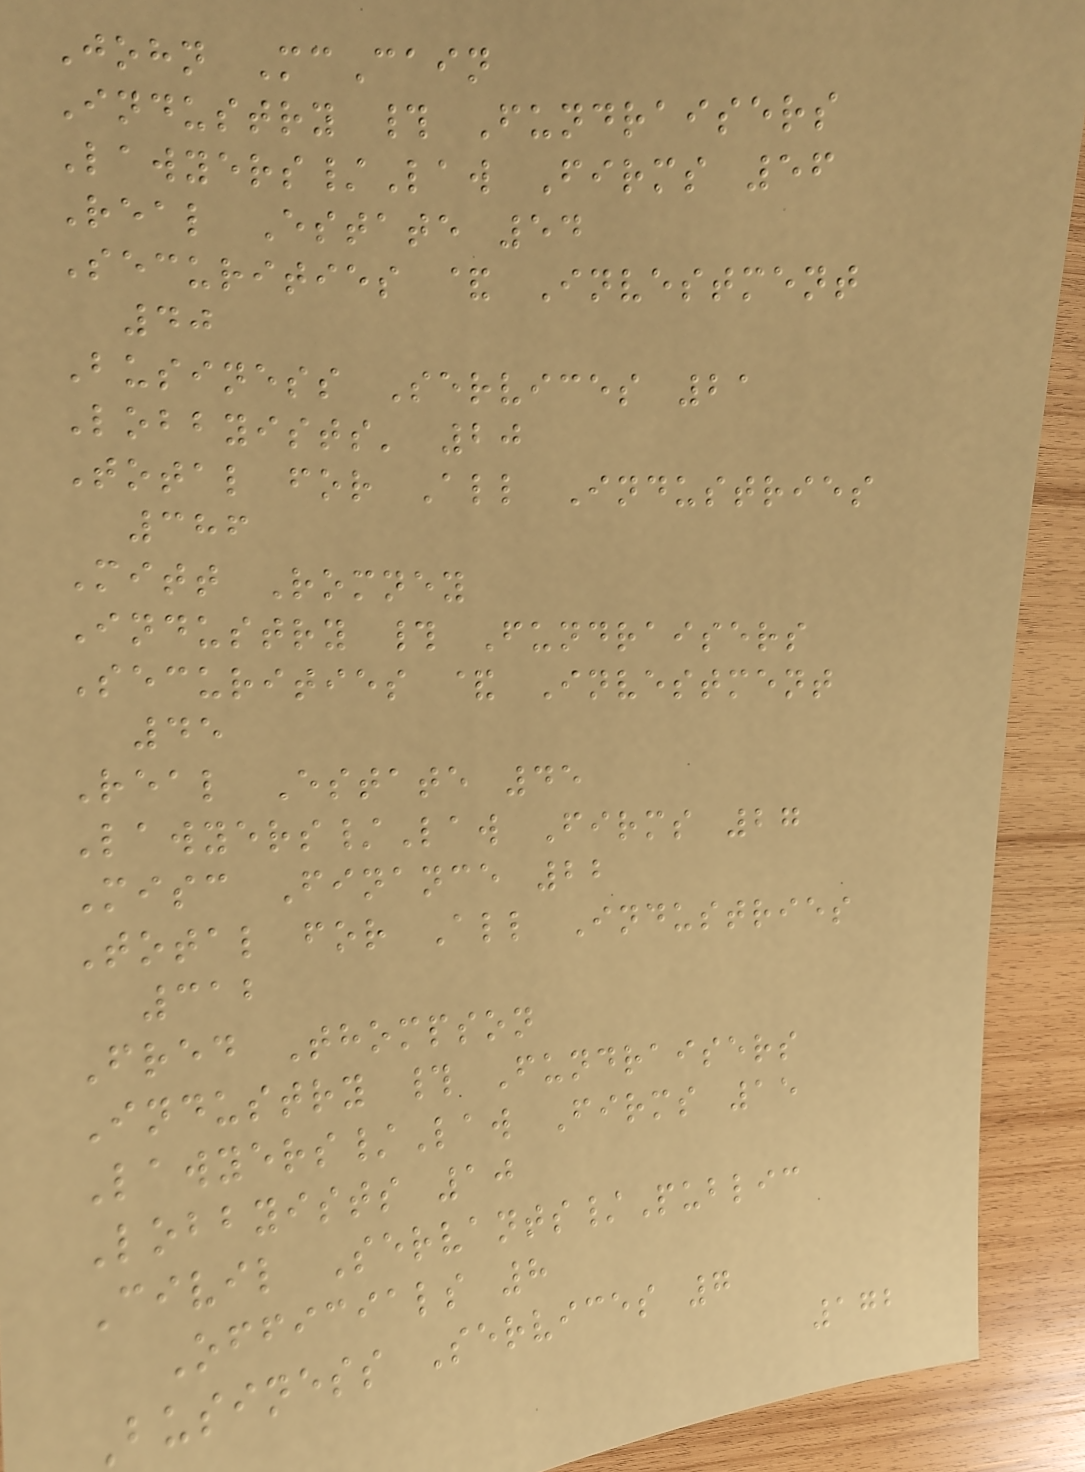John McCain
Industry # Fundraisers
Lawyers/Law Firms 56
Real Estate 54
Securities & Investment
40
Business Services 21
Lobbyists' 20
Total for All Industries
386
Mitt Romney
Industry # Fundraisers
Securities & Investment
45
Real Estate 45
Lawyers/Law Firms 27
Misc Finance 22
Total for All Industries
312
Fred Thompson
Industry # Fundraisers
Lawyers/Law Firms 15
Lobbyists 10
Civil Servants/Public
Officials 8
Business Services 7
172
